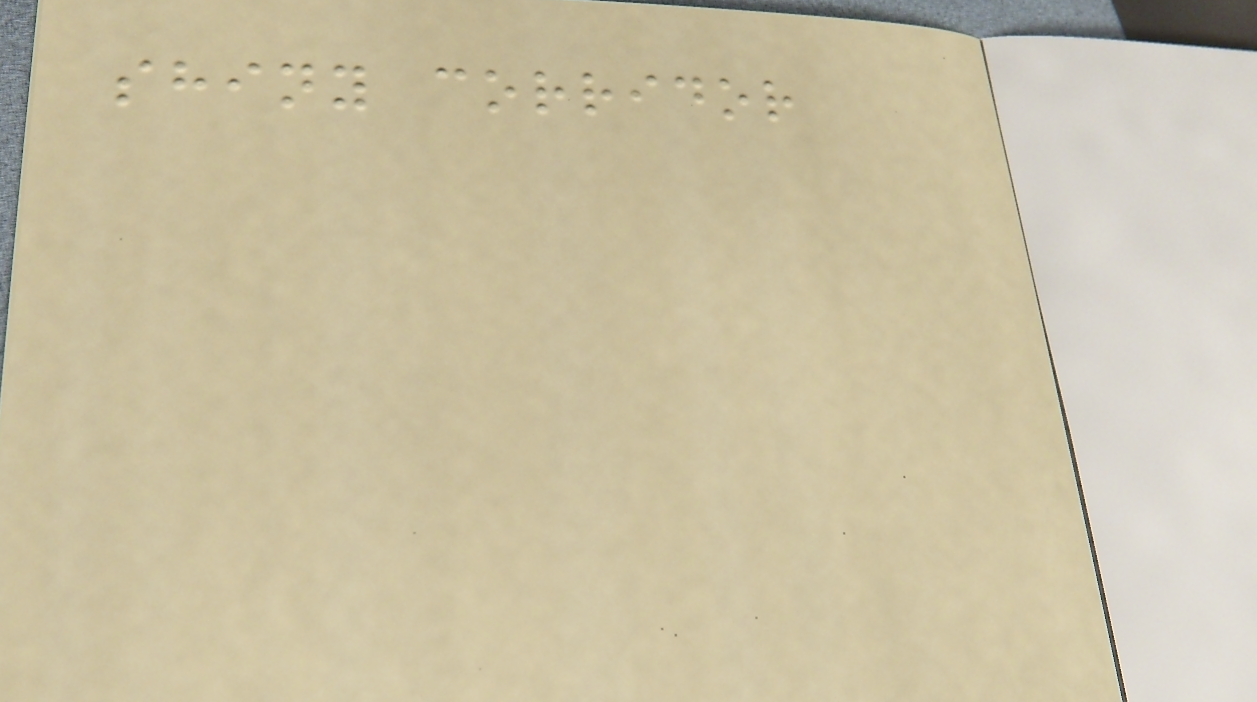shiny corridor
